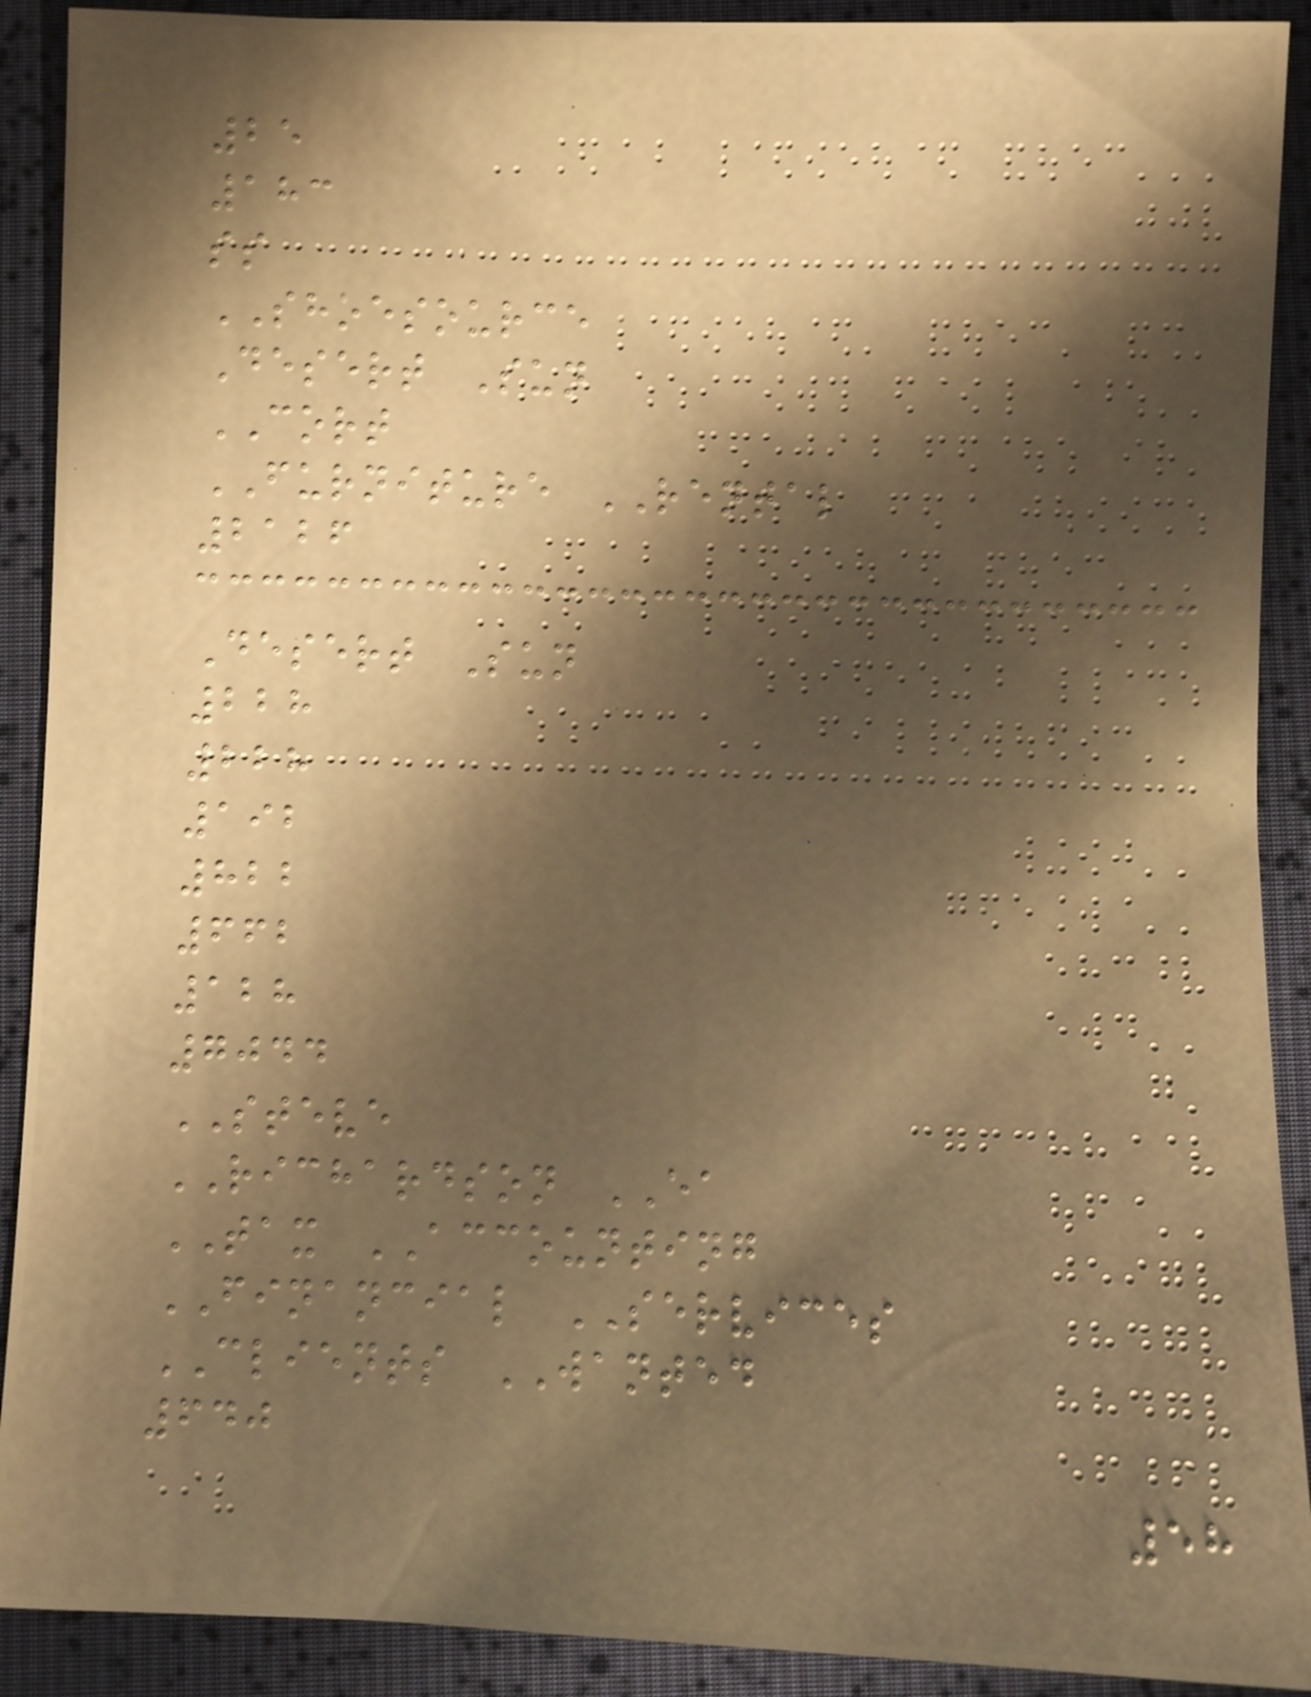25
183
ss
SHOESOURCE
Desert Sun
CORT
FURNITURE RENTAL
2126
Desert Sun
228
228
192
822
662
128
7044
STEVE
RICHARDSON EA
TAX ACCOUNTING
FINANCIAL SERVICES
CLIENTS WANTED
640
58
